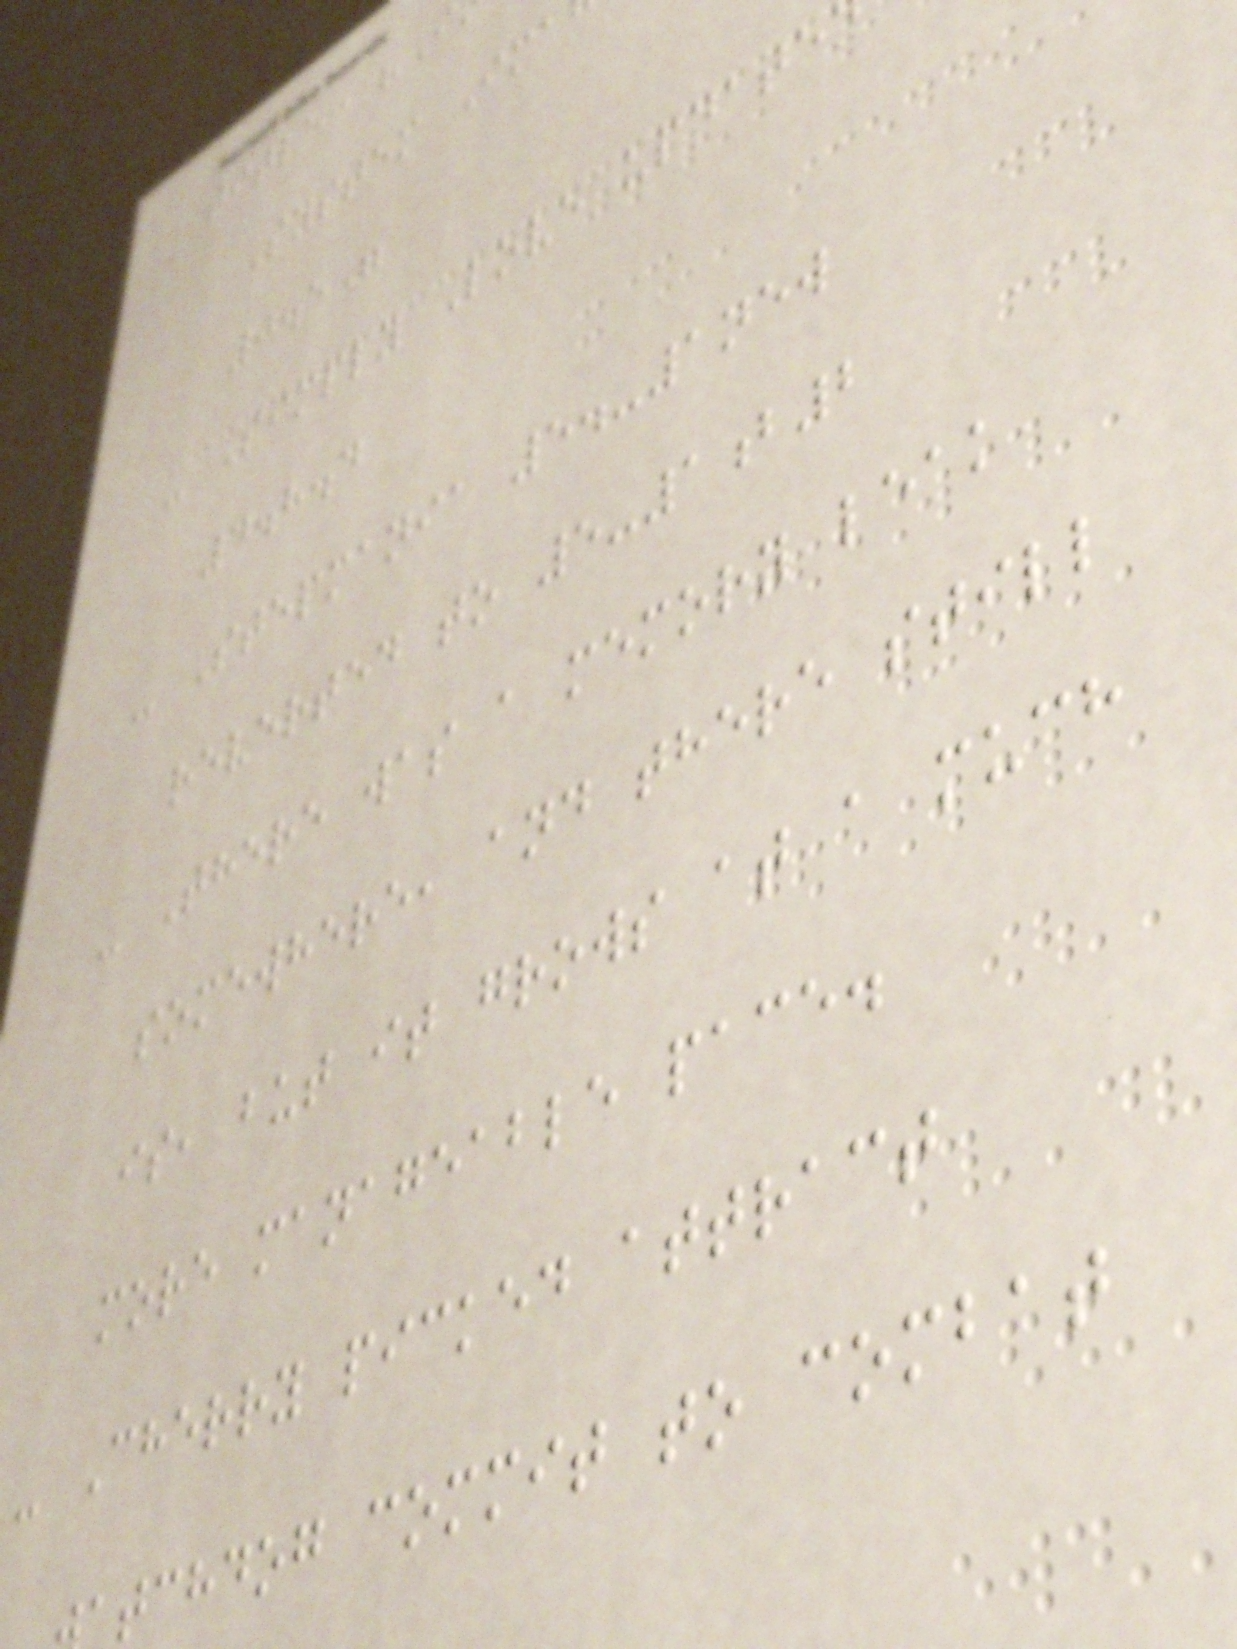title: "I
System Ima
0.5"
- Simply Love update
4.8.4
- Stepmania 5.-1new
reverted to 5-1b2
- There was a memory leak
somewhere, and there still
is, but it grows at a much
more manageable pace.
- Cherry picked attract
tchdog commit to combat
